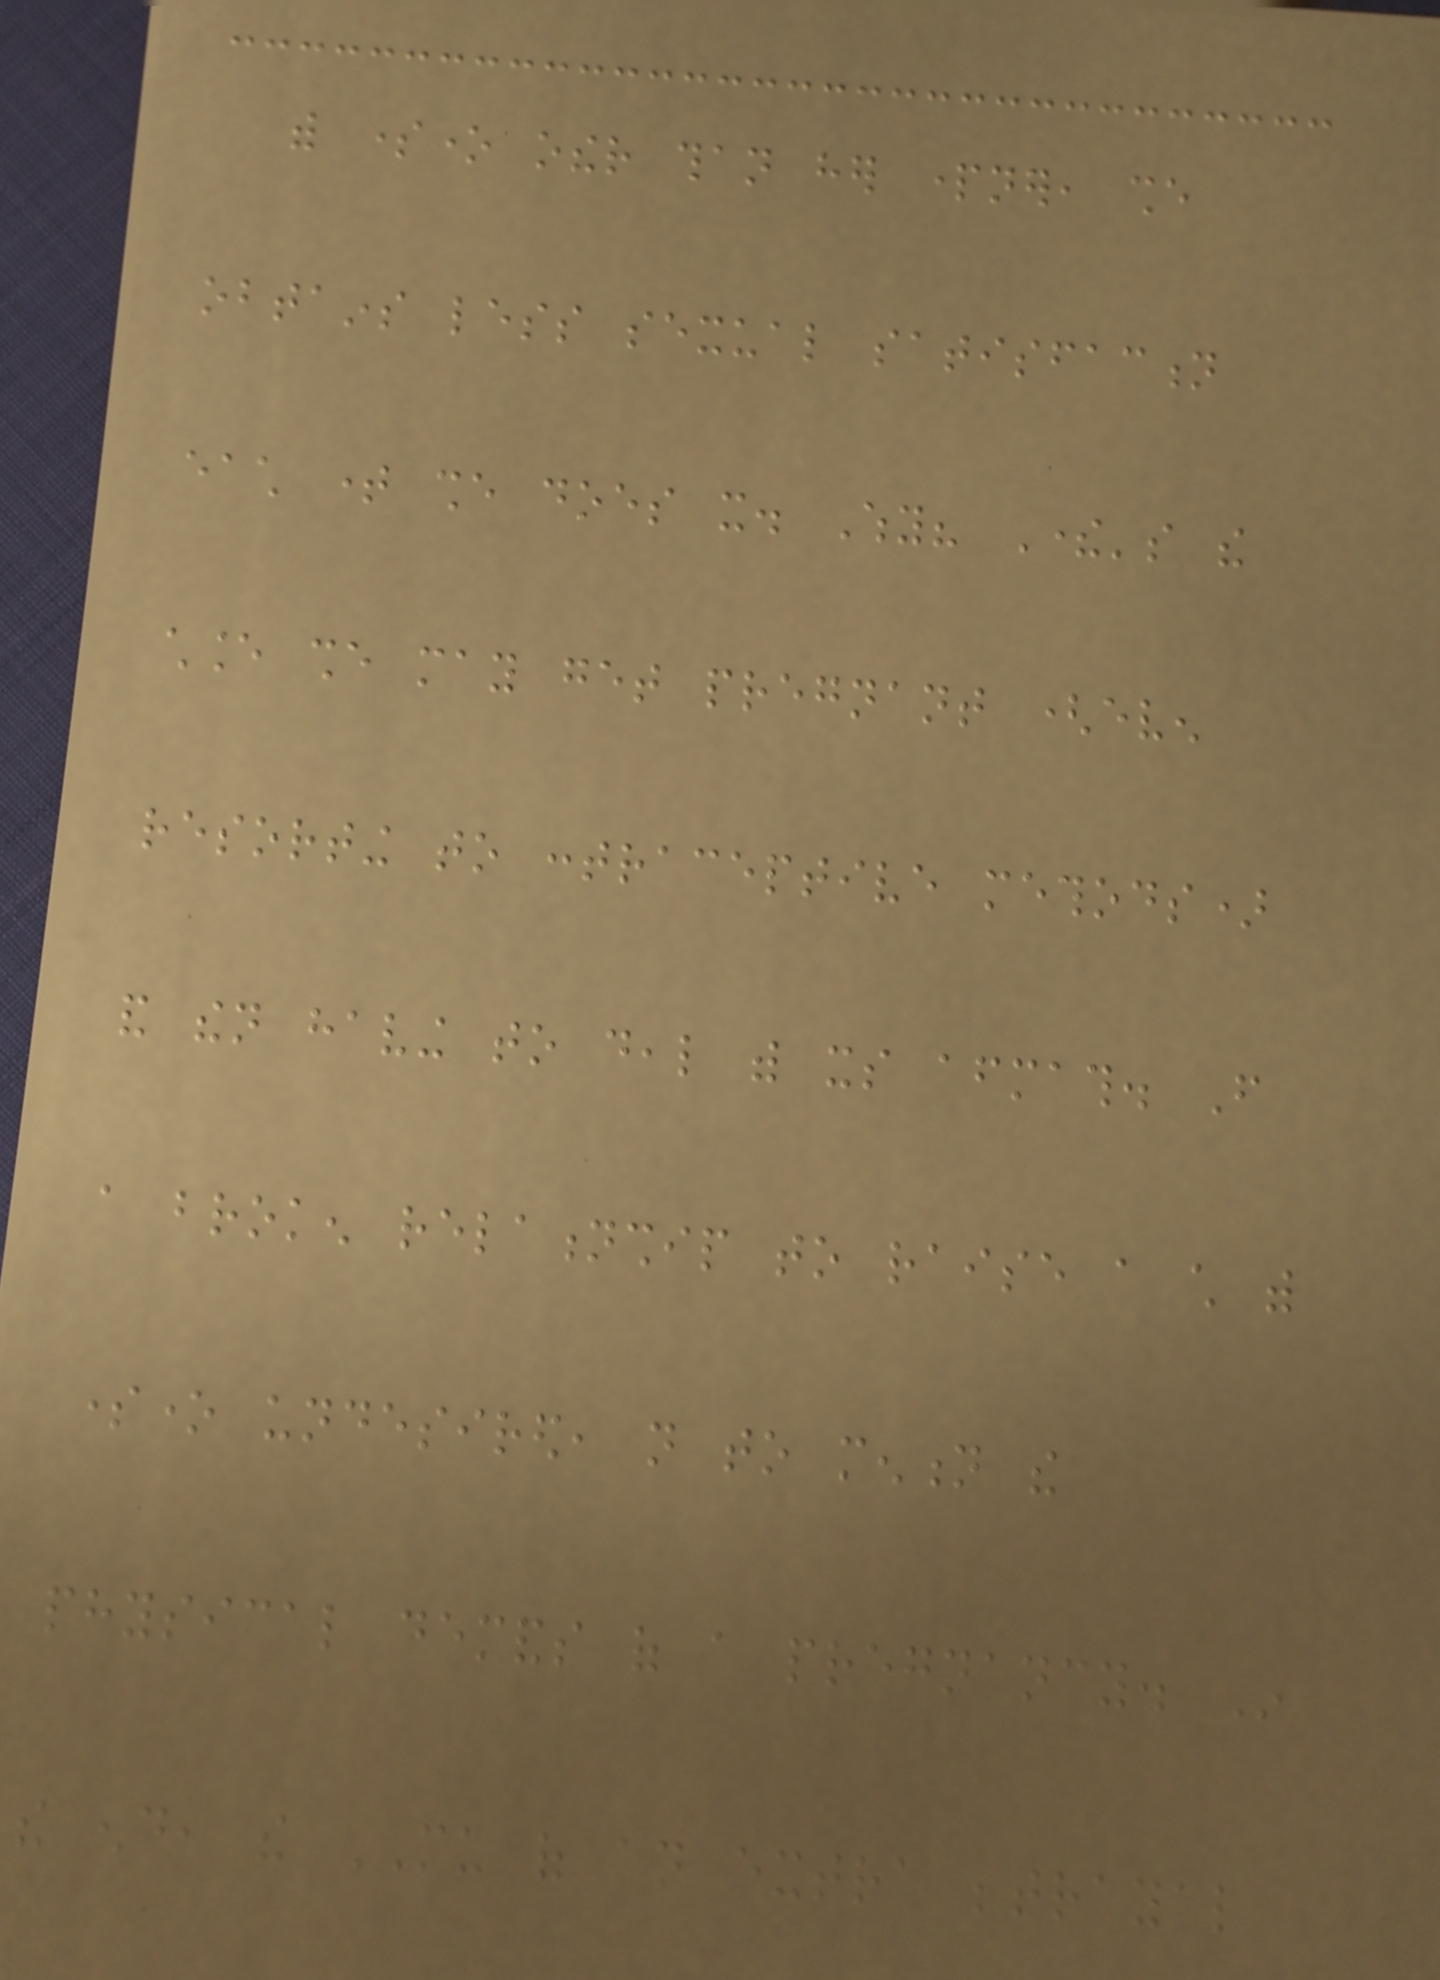with someone other than her partner, she
obtains less sexual satisfaction
each time she does it. Why? There's the
chance she may get pregnant (even
resorting to contraceptive methods)
and then having to deal with its aftermath. From
a broken relationship to raise a child with
someone undesired, not to mention the
physical demands of a pregnancy. In
the end, the MU of an extra betrayal
